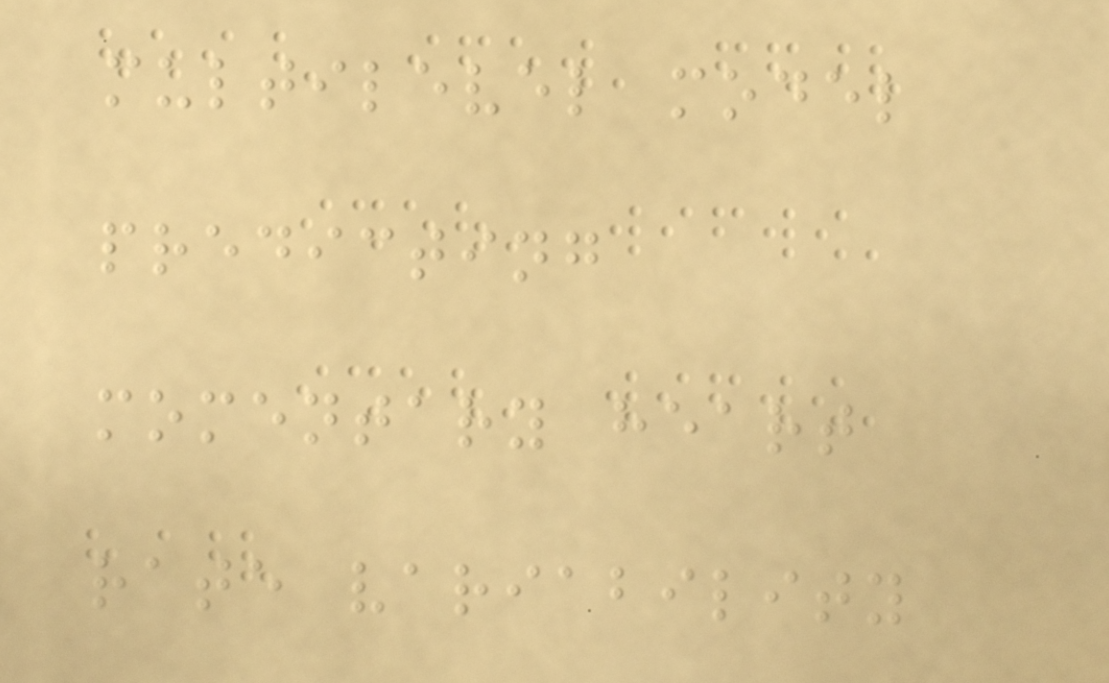multilevel model
predicting
momentary heart
rate variability
